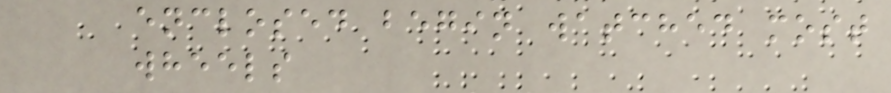enclosed begin watched most
wheels
